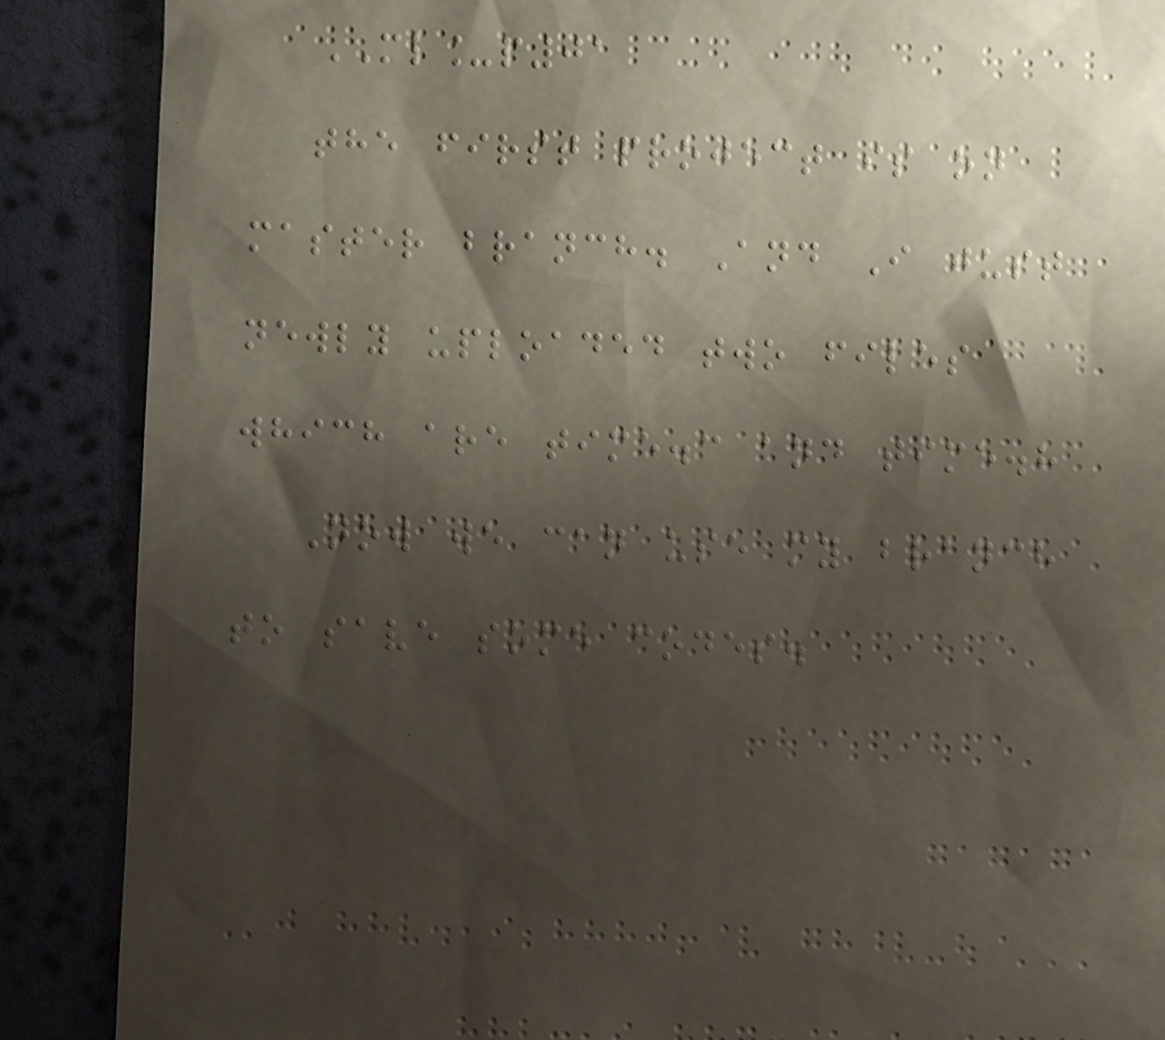ML_p01
the first project is on
master branch. And I just
newly uploaded two files
which are time.c and time.h
Now we can use my branch
to save some codes.
